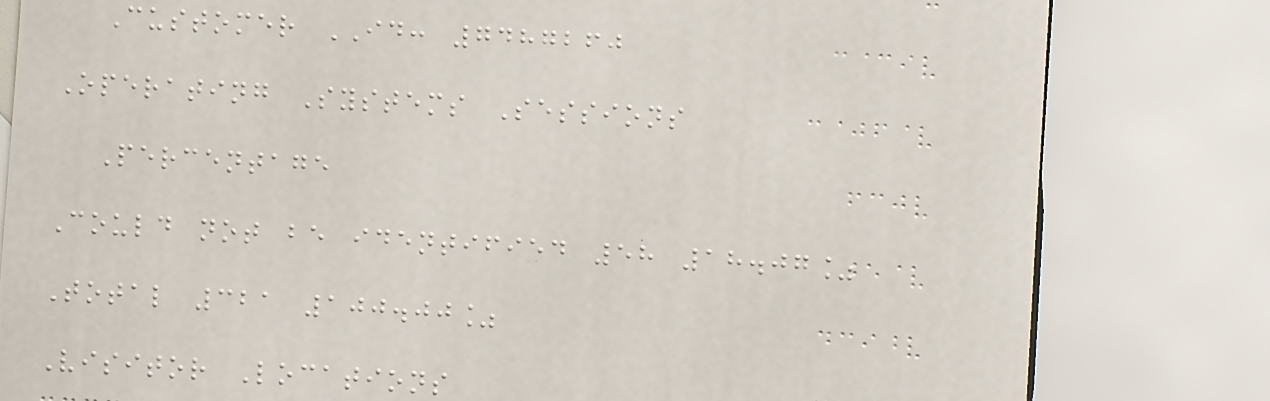Customer ID: 7487260
Operating Systems Sessions
Percentage
Could not be identified 58 18.07%
Total 321 100.00%
Visitor Locations
